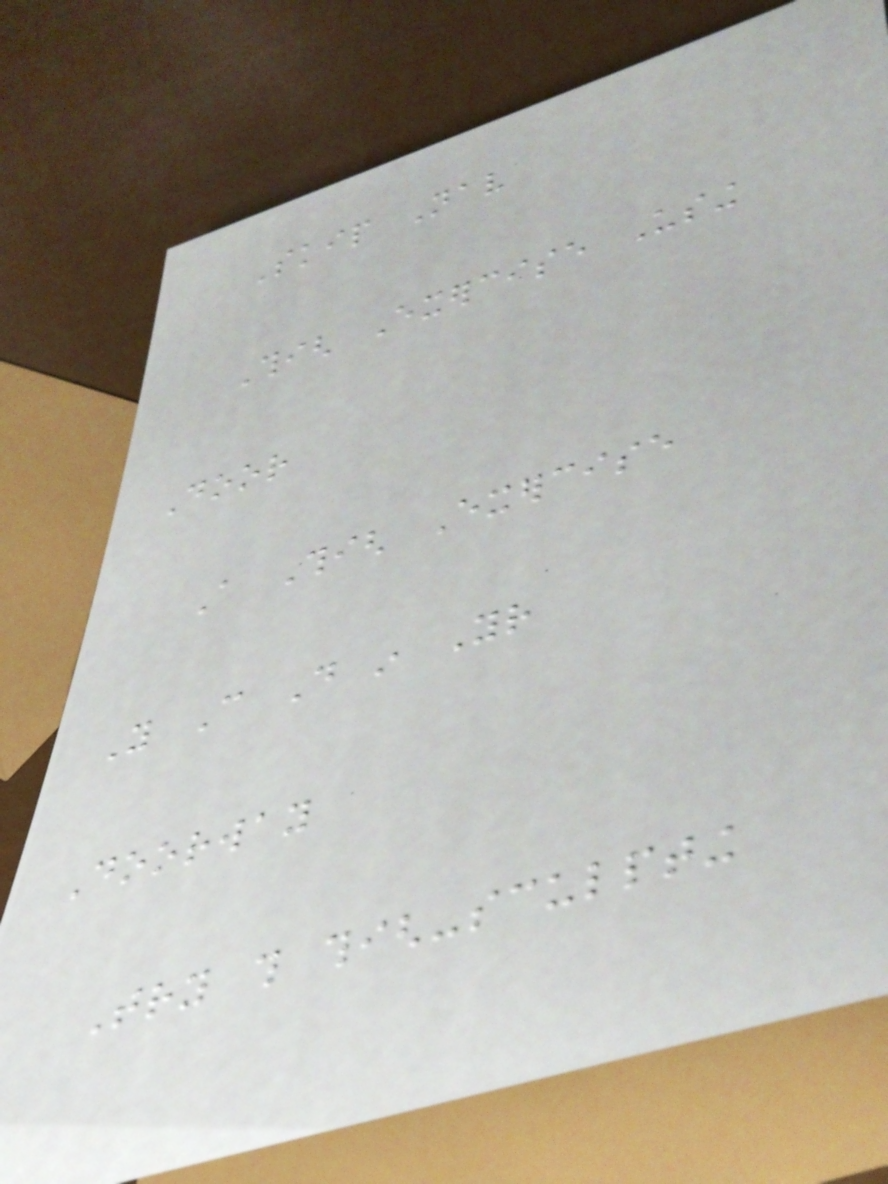Skip Nav
Thigh Exercise Using
Door
A Thigh Exercise
You Can Do in Your
Doorway
Try this thigh-sculpting
